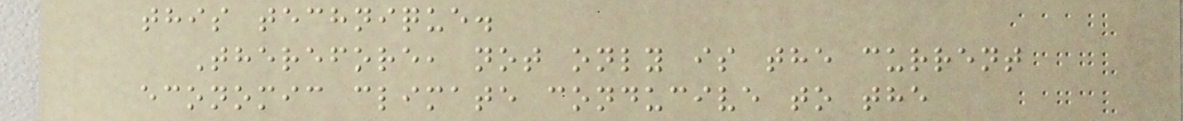this technique.
Therefore, not only is the current
economic climate conducive to the
